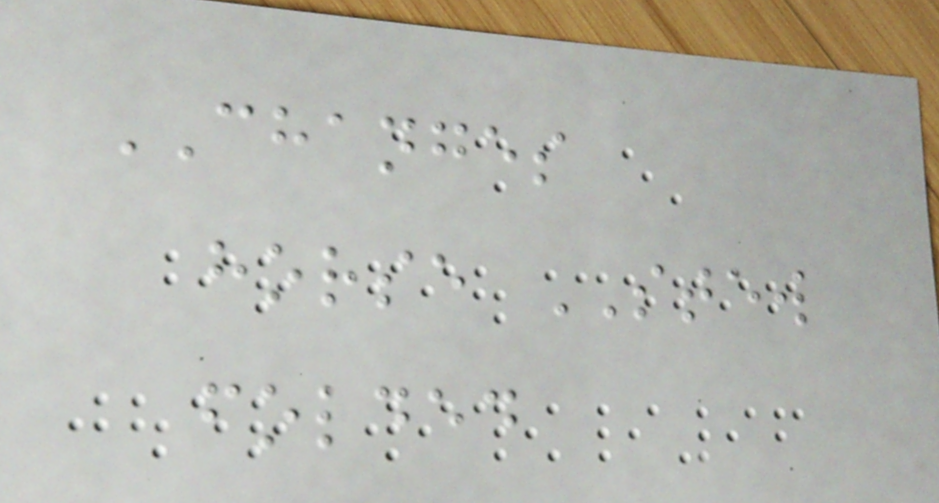CHANGES
horse STEW
folded
